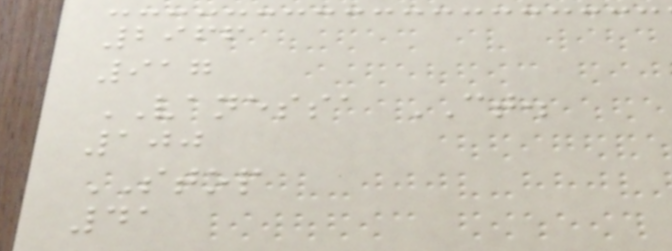2966
917
VANESSA CT.
100
STOP
41
